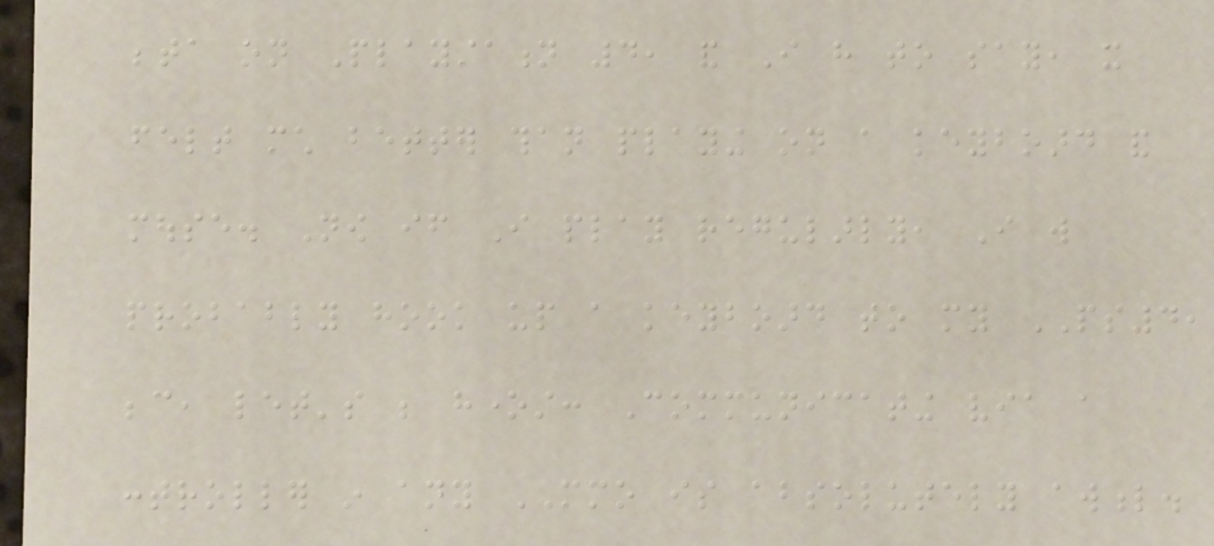beta on Playstation 4, and I have to say, it
felt much better than playing on a keyboard and
mouse. Now if I play regularly, I will
probably hook up a keyboard to my PS4,
because, let's be honest: Communicating via a
controller in any MMO is absolutely awful.
